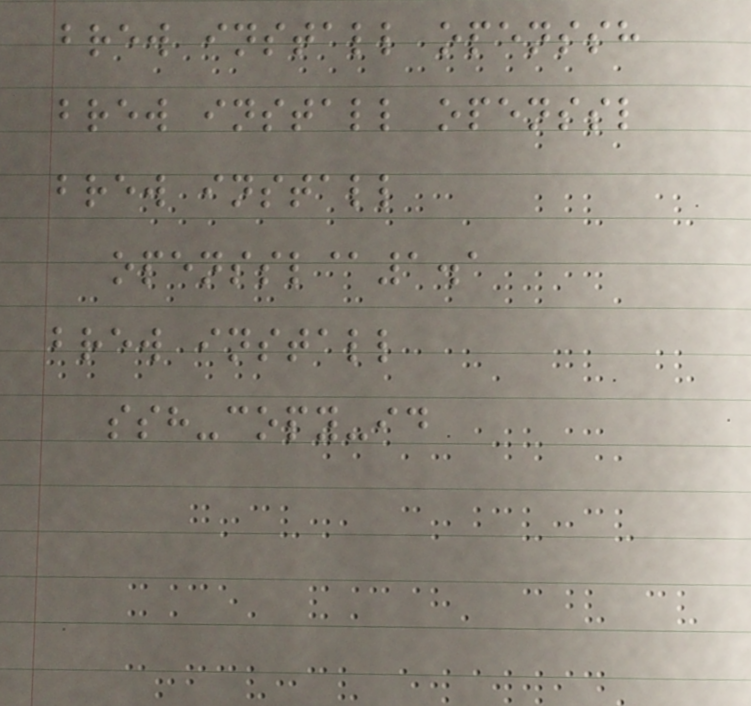brew install openssh
brew install openssl
brew install
openssl@1.1
brew install
ssh-copy-id
